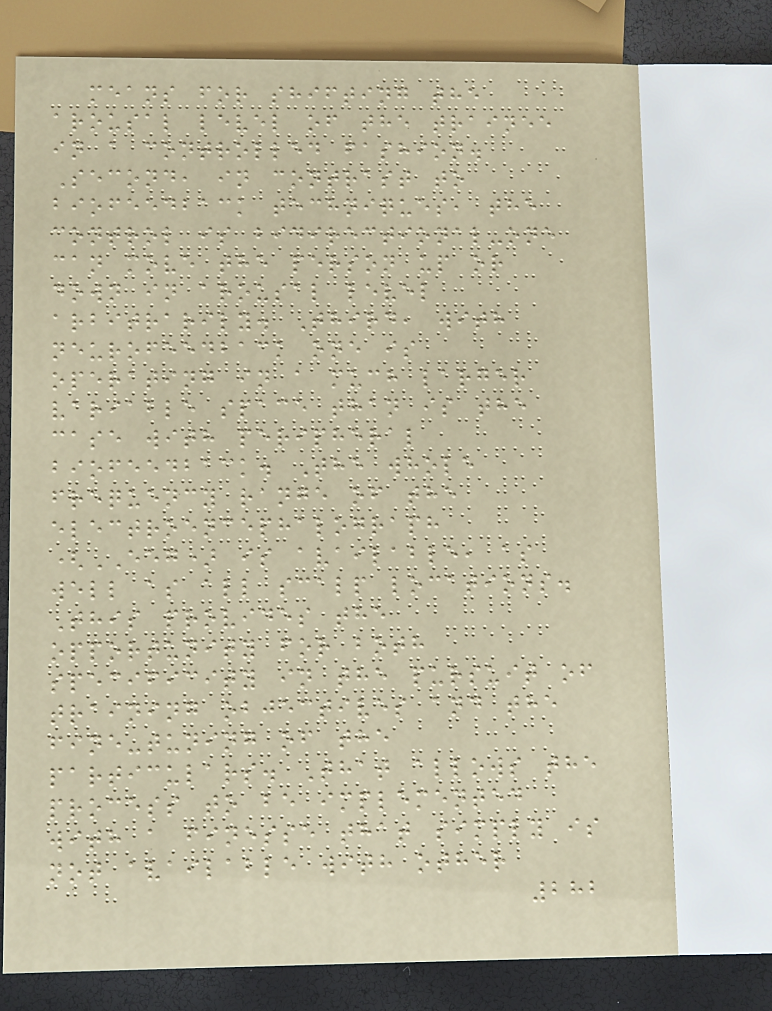means for shifting the
arousal level of the trainee
in a controlled fashion.
Second, in contrast to
biofeedback techniques, the
control is bidirectional-one
can move the person up or
down in arousal level
arbitrarily. Third, with
neurofeedback one is
operating in a much larger
variable space than is the
case with peripheral
biofeedback. The whole
frequency range of the
electroencephalograph
(EEG) is available, as
well as all scalp locations.
This provides the
opportunity for both
specificity in the pursuit of
training objectives and the
fine-tuning of the
particulars. That allows the
process to be implemented
with a finesse that simply is
not available with other
282
